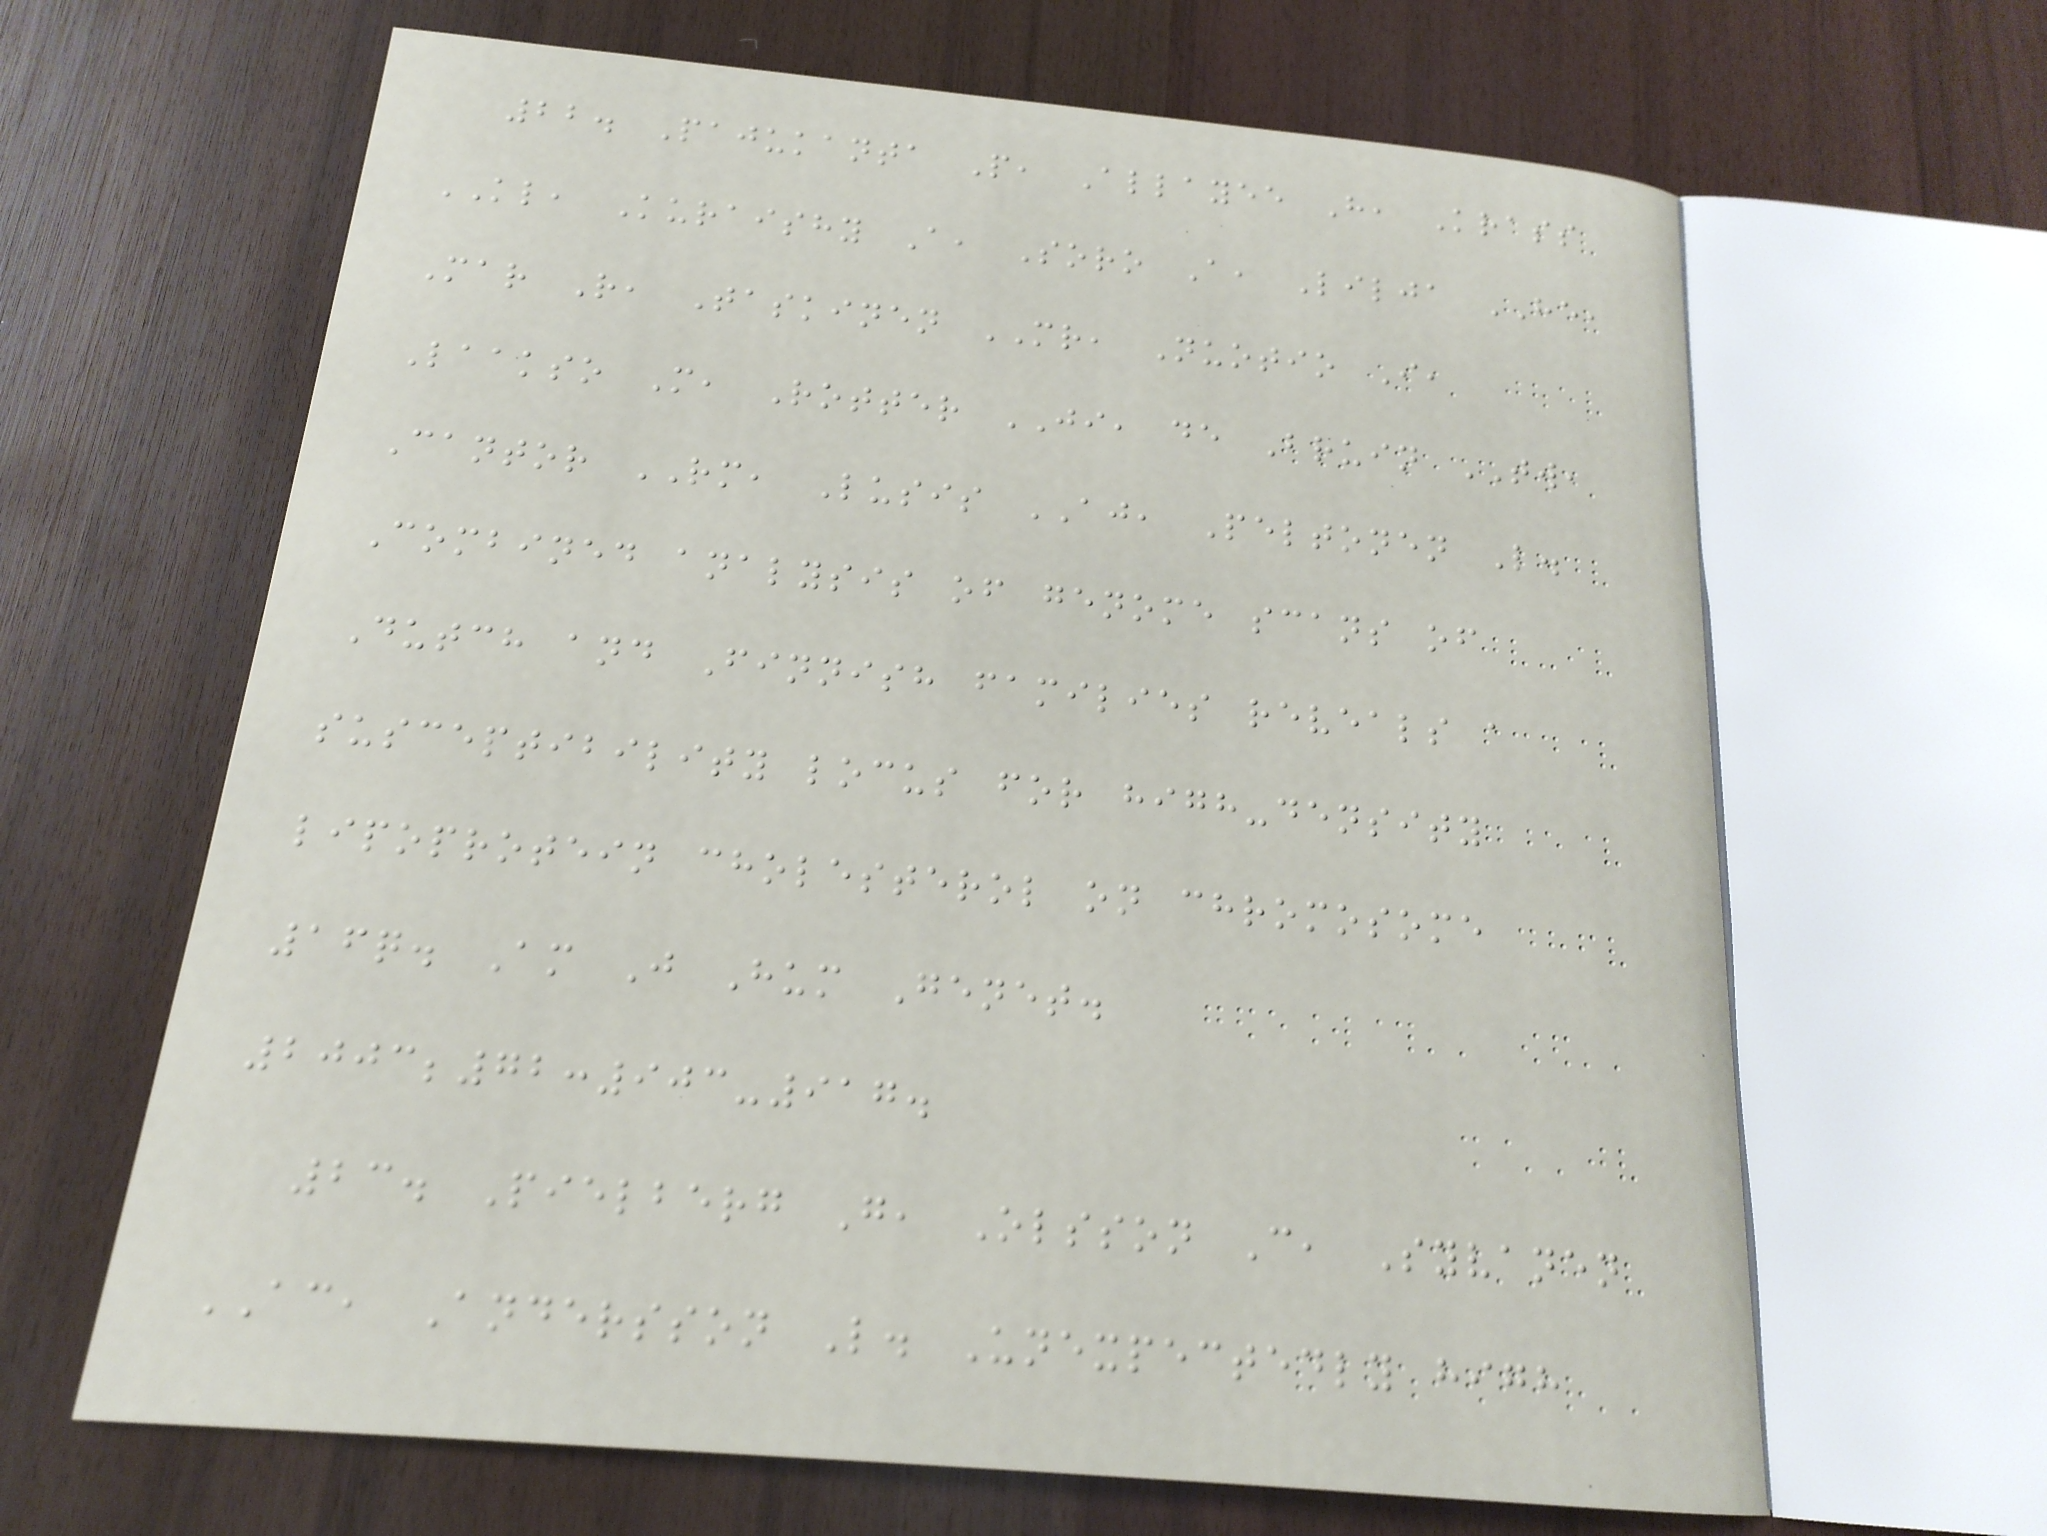22. Pajukanta P, Allayee H, Krass
KL, Kuraishy A, Soro A, Lilja HE,
Mar R, Taskinen MR, Nuotio I,
Laakso M, Rotter JI, de Bruin TW,
Cantor RM, Lusis AJ, Peltonen L.
Combined analysis of genome scans of
Dutch and Finnish families reveals a
susceptibility locus for high-density
lipoprotein cholesterol on chromosome
16q. Am J Hum Genet.
2003;72:903-917.
23. Pielberg G, Olsson C, Syvanen
AC, Andersson L. Unexpectedly high
